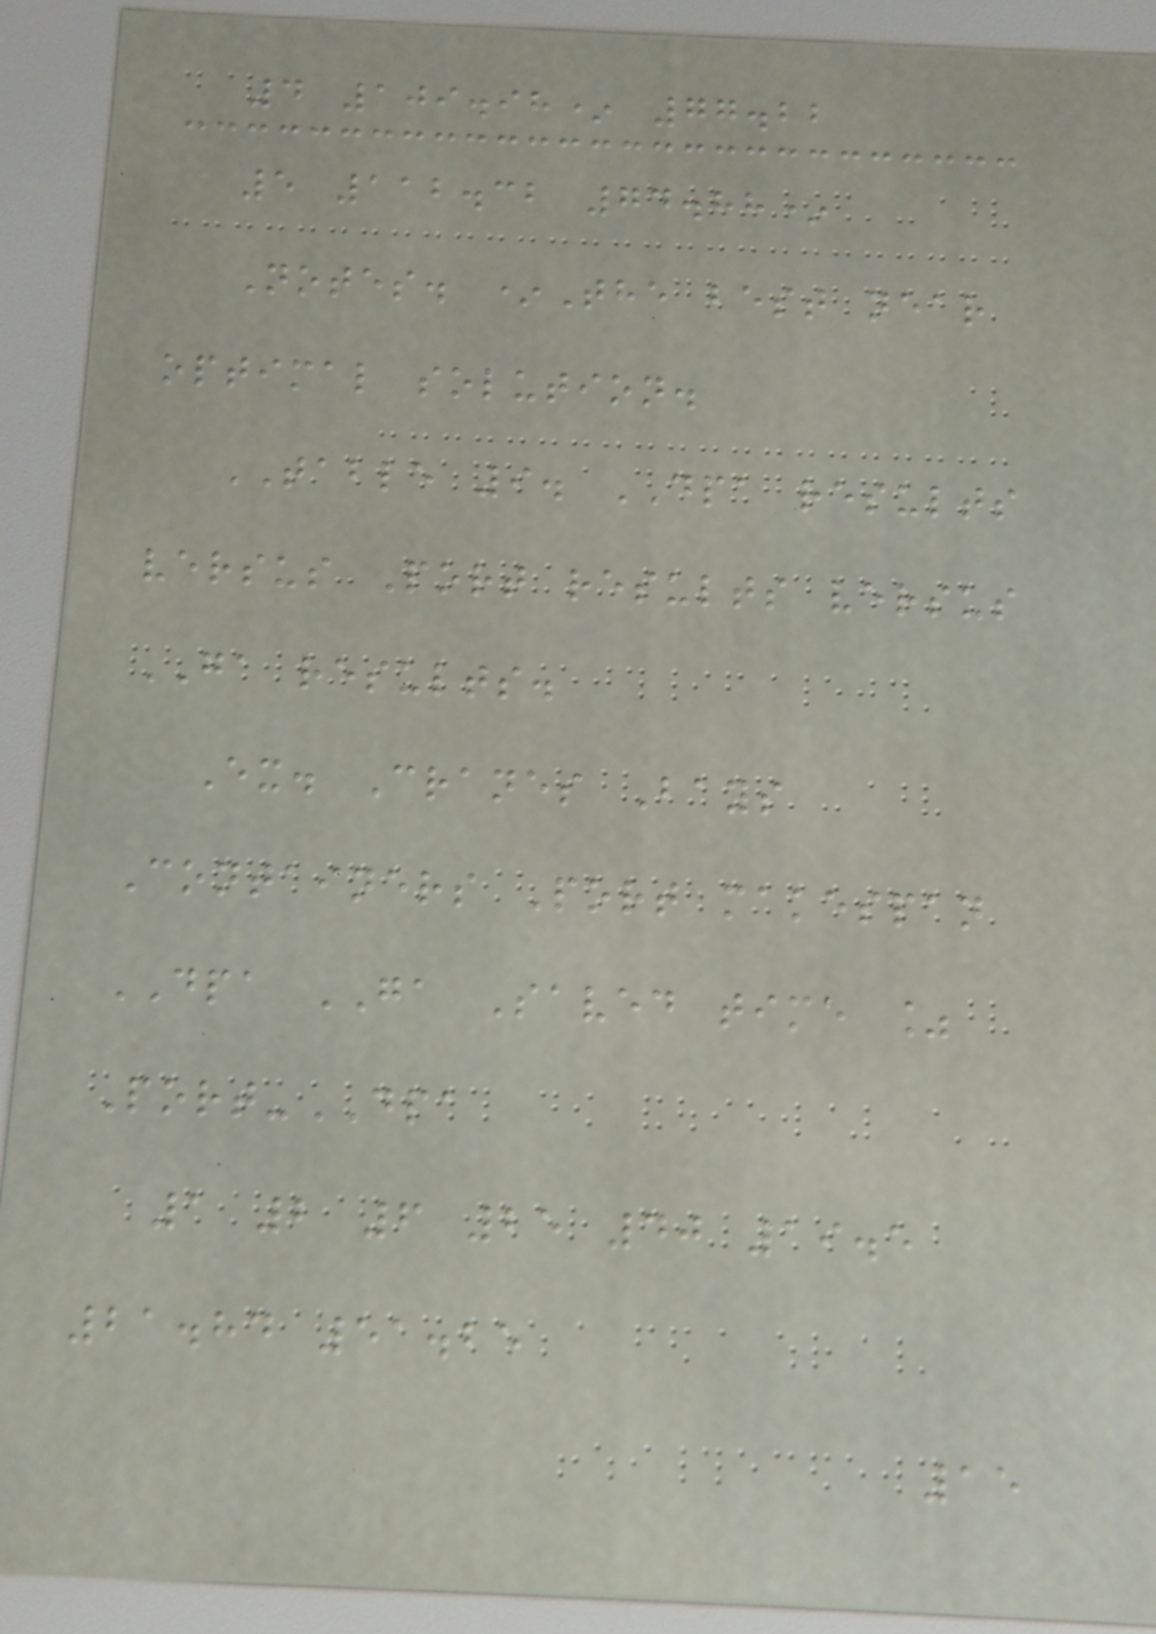4 109.98* 77.22
5 112.32 74.88*
Notes. *The best near
optimal solution.
TABLE 9. DPA results
versus Port results versus
GA results.
Ex. Cranes Bays
Containers Port makespan
DPA GA Saved time %
Port-DPA
1 2 6 25 40 19.5
21.84 51.25
15
